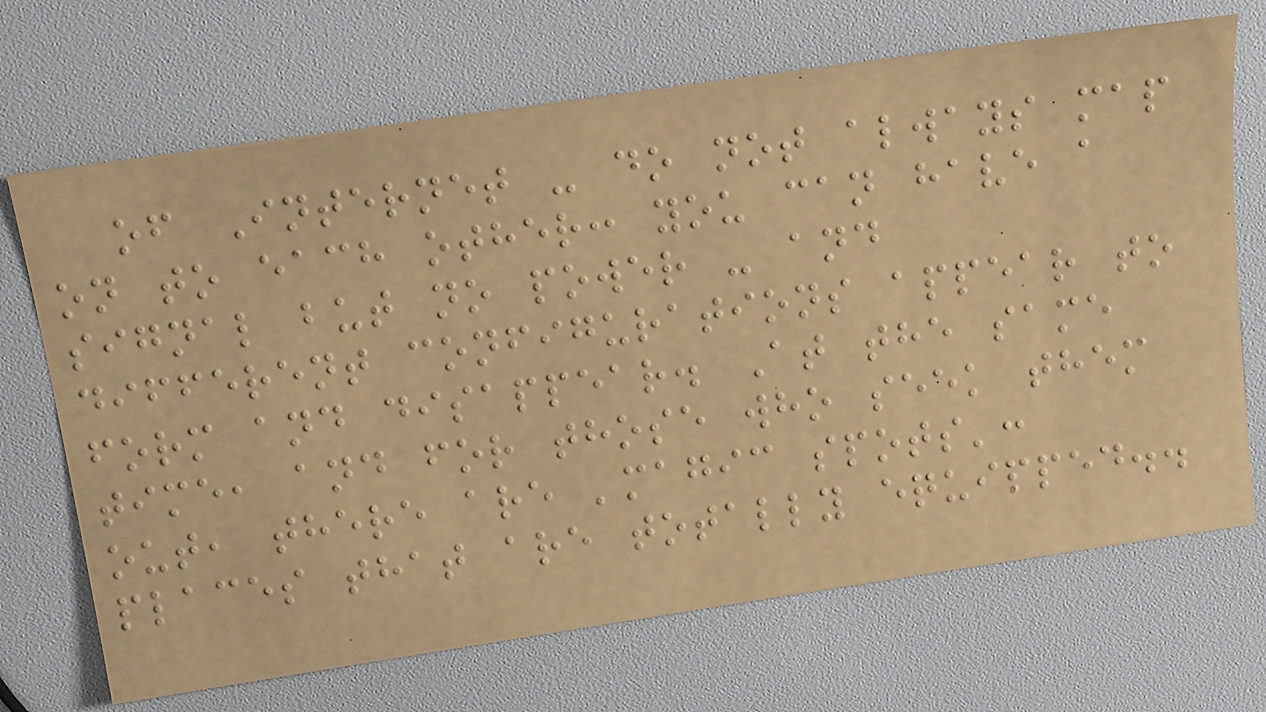of Internet - do not always map
on to each other: you can have a
signal but no power - and
different configurations appear to
form and disappear. At the same
time, and for those who seek them
out, there are 'magic spots':
places that are totally equipped..
